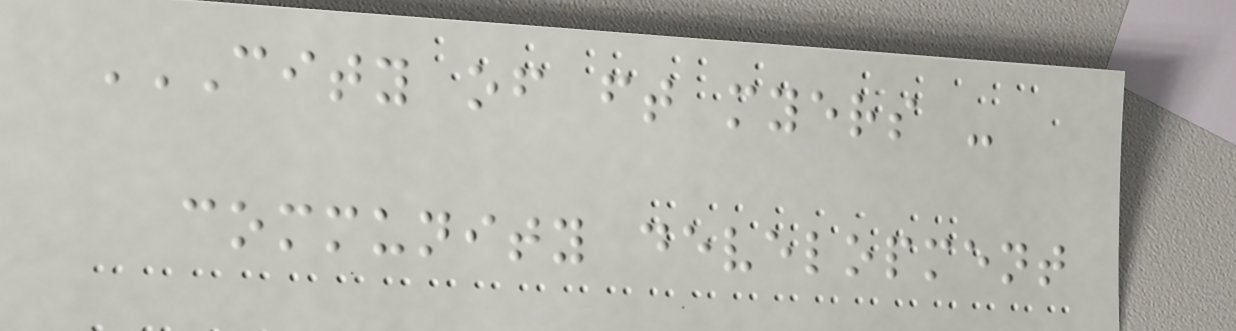CITY OF FT MYERS -
COMMUNITY DEVELOPMENT
